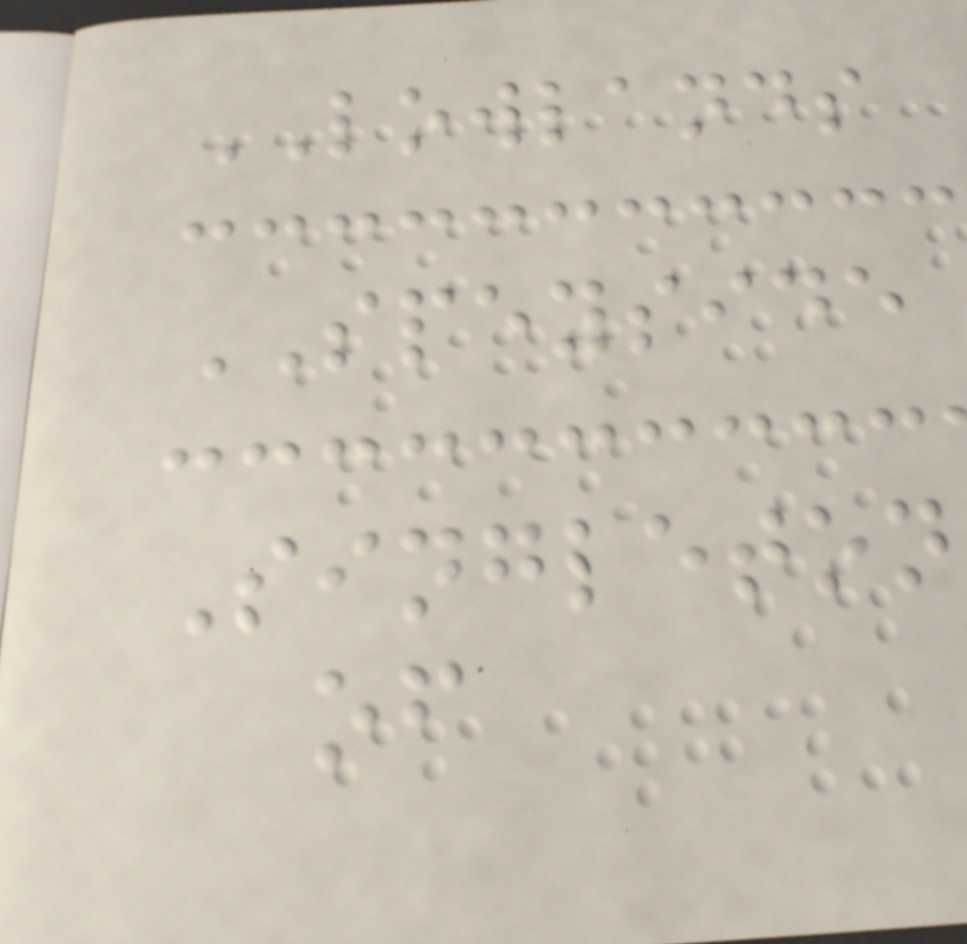LOWLANDS
SPEYSIDE
Singleton
of
